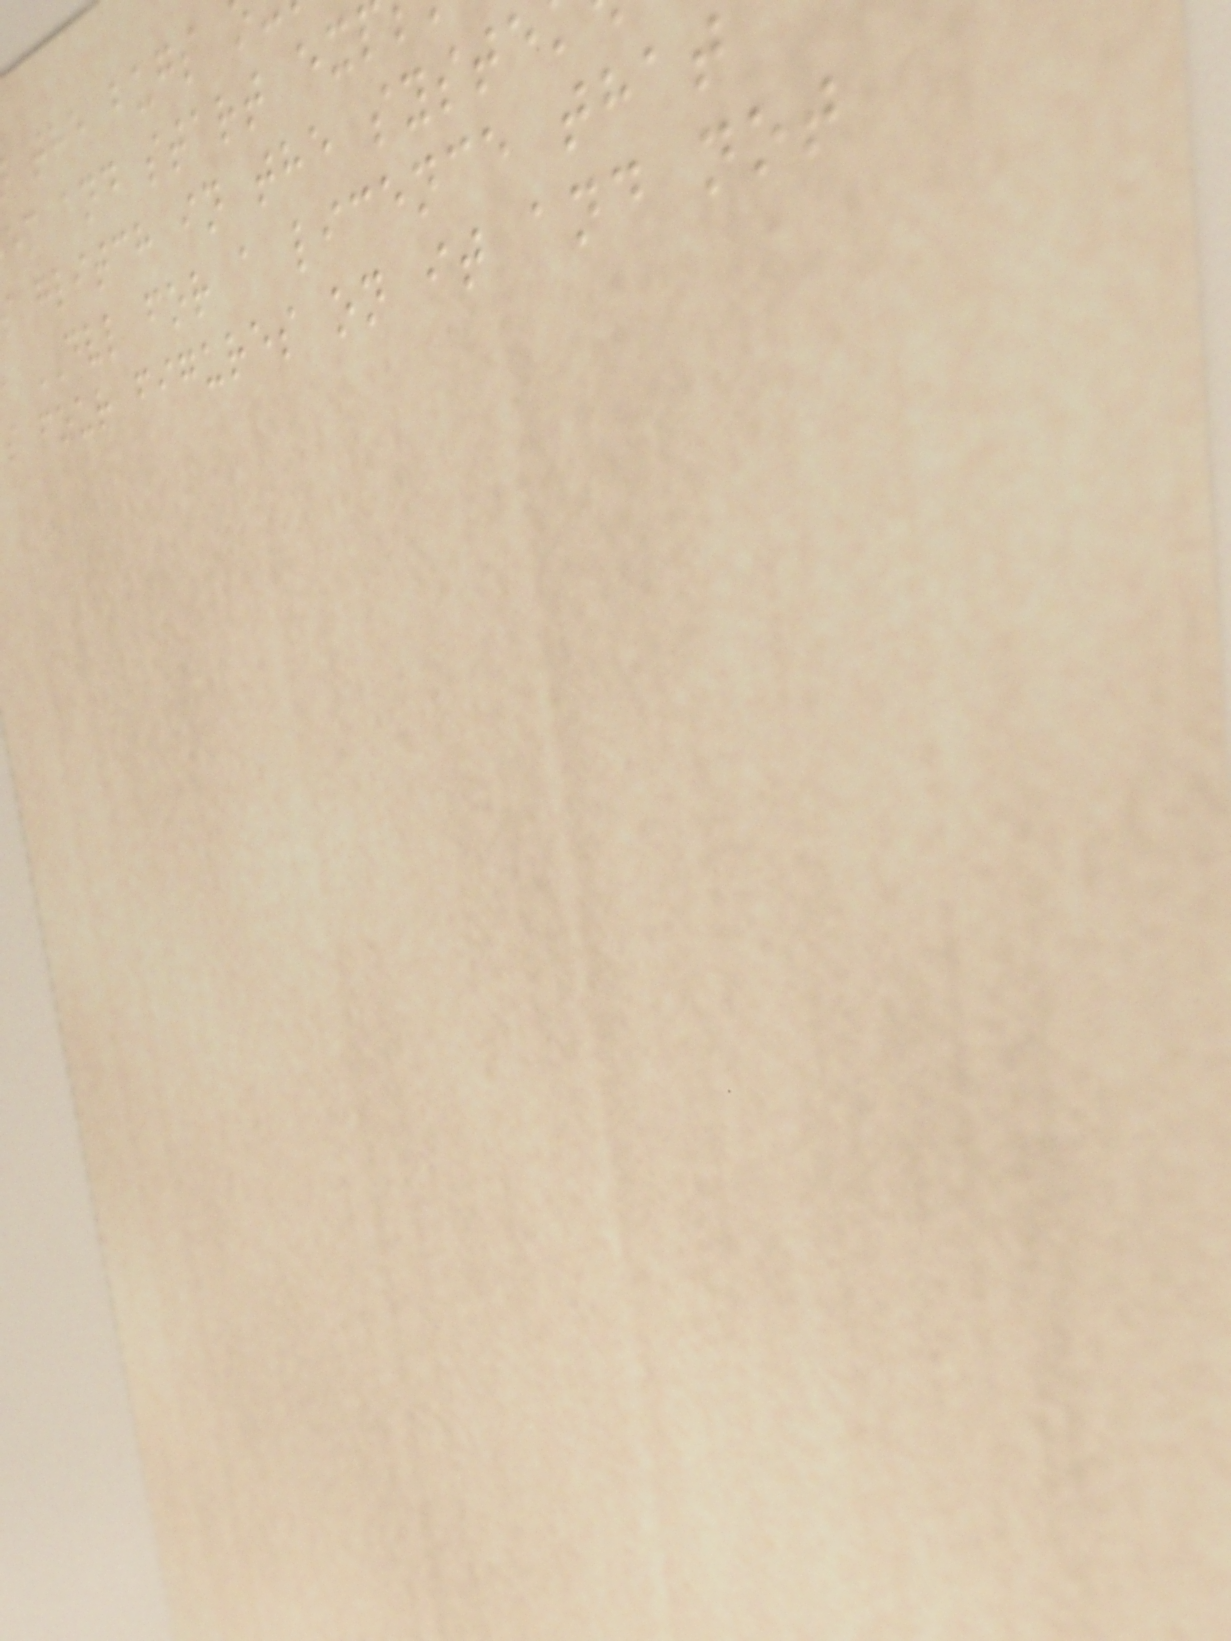the bugs
em and start ex
glitch in the syste
DVL for a licence that
s four figures on it and not
